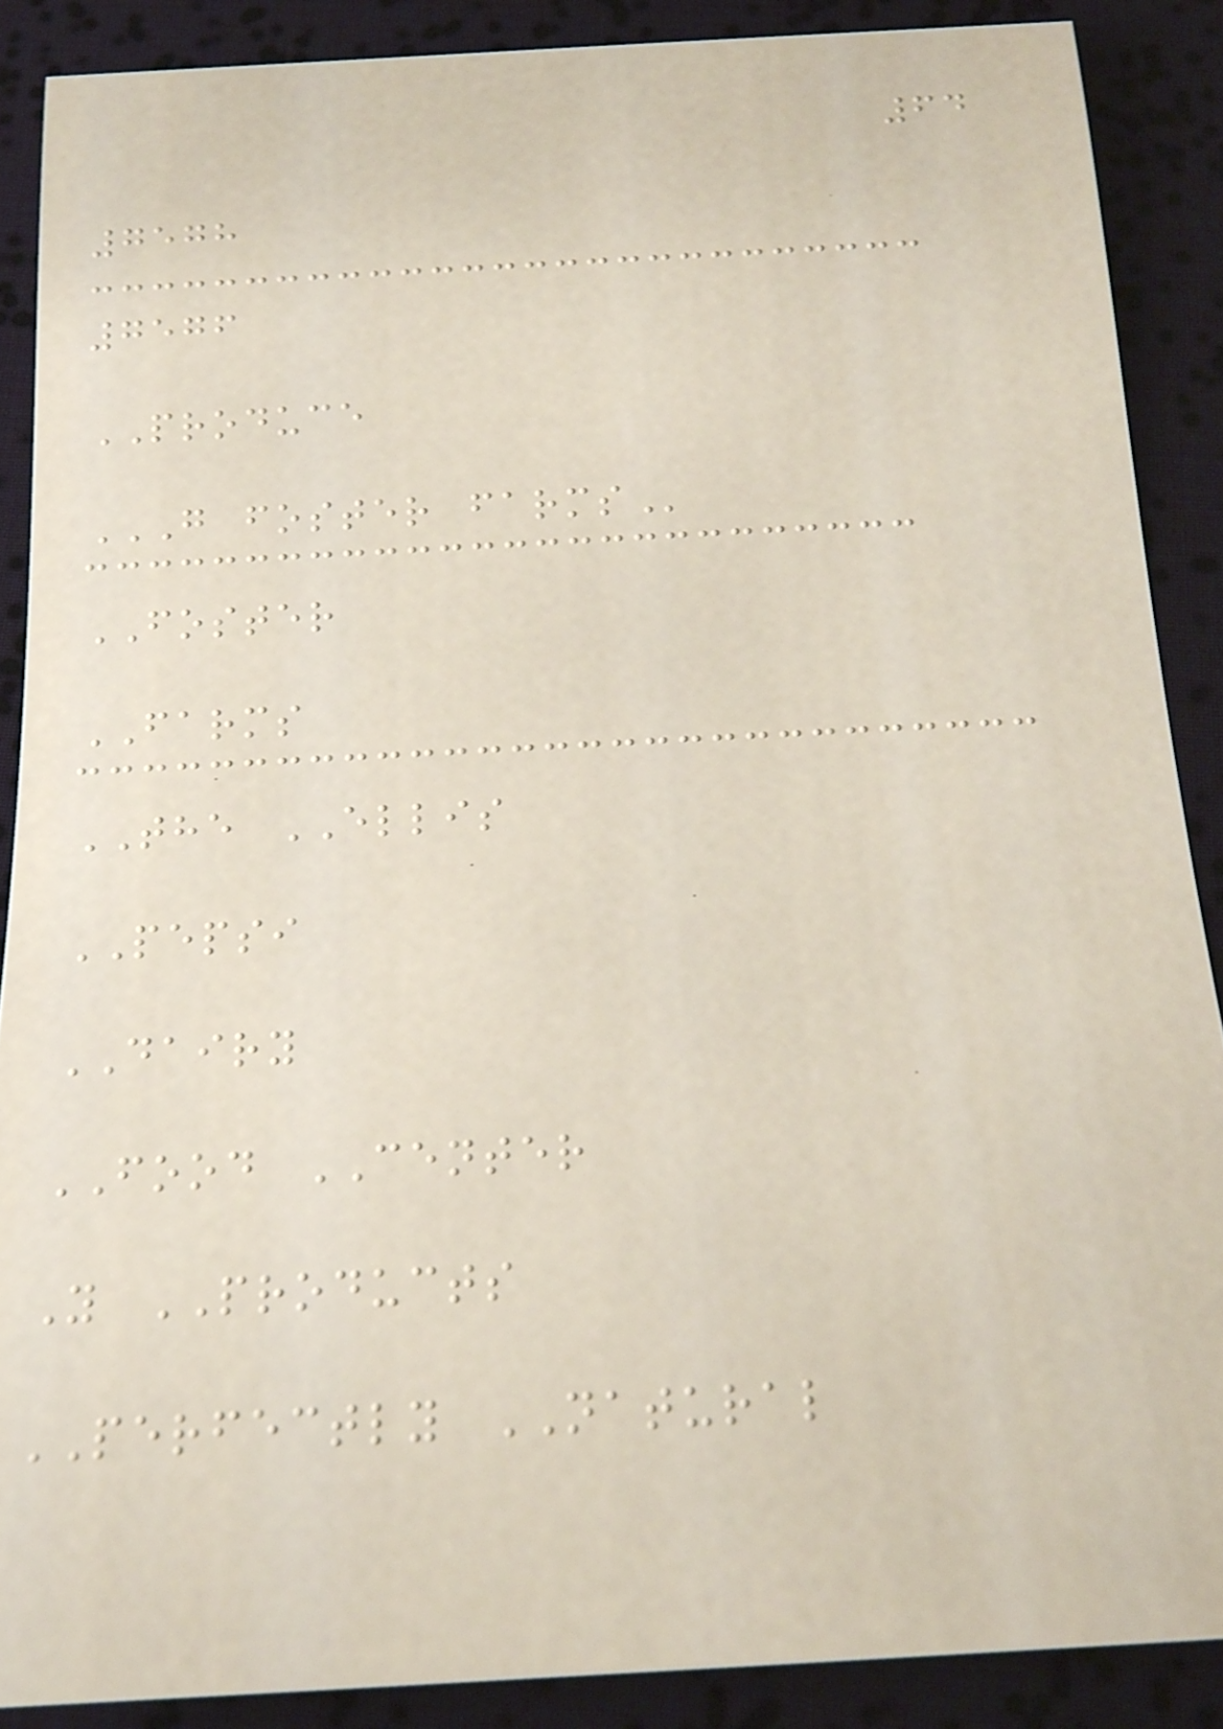64
7578
7576
PRODUCE
G FOSTER FARMS
FOSTER
FARMS
THE ELLIS
PEPSI
DAIRY
FOOD CENTER
Y PRODUCTS
PERFECTLY NATURAL
